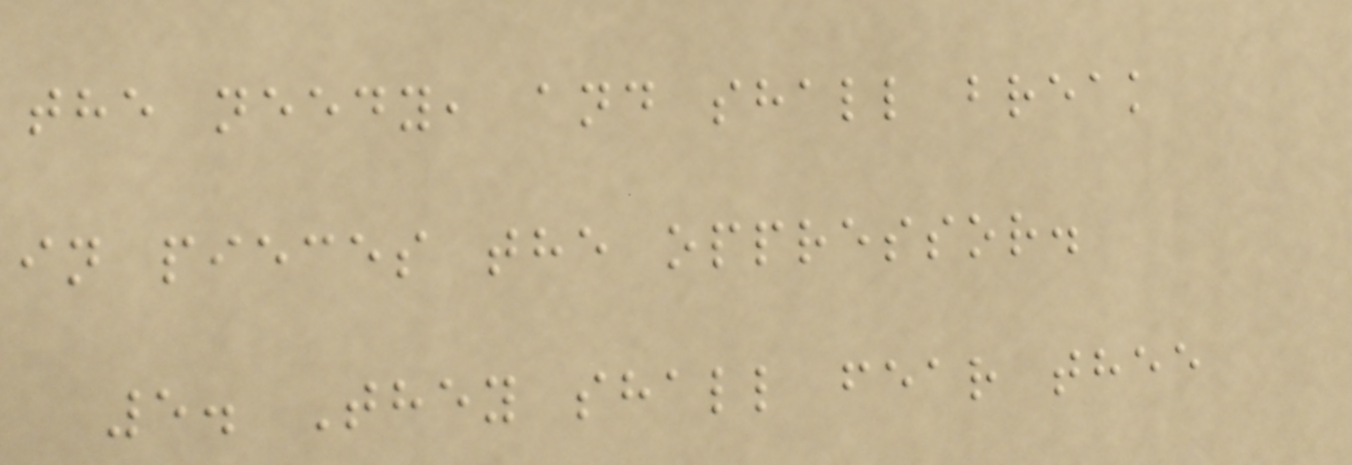the needy, and shall break
in pieces the oppressor.
5. They shall fear thee
